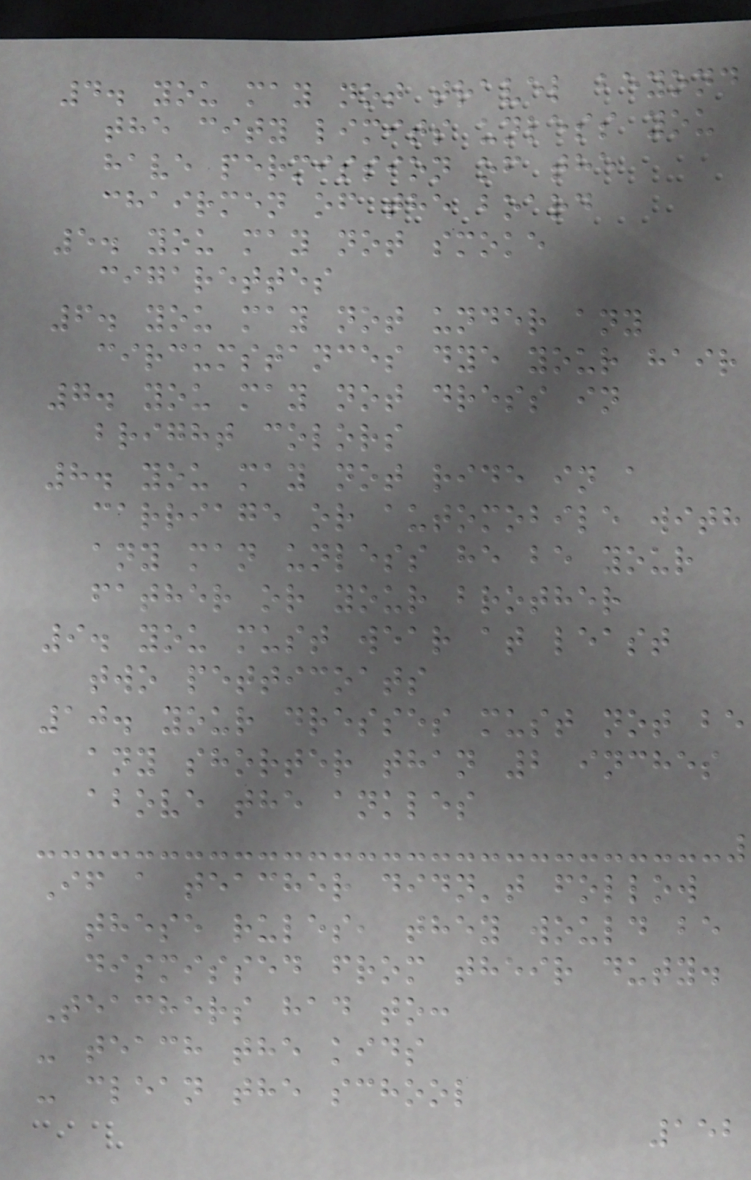4. you may not travel beyond
the city limits unless you
have permission of the
chairmen of the board
5. you may not smoke
cigarettes
6. you may not under any
circumstances dye your hair
7. you may not dress in
bright colors
8. you may not ride in a
carriage or automobile with
any man unless he be your
father or your brother
9. you must wear at least
two petticoats
10. your dresses must not be
any shorter than 2 inches
above the ankles
If a teacher didn't follow
these rules, they would be
dismissed from their duty.
Teachers had to:
- teach the kids
- clean the school
152
